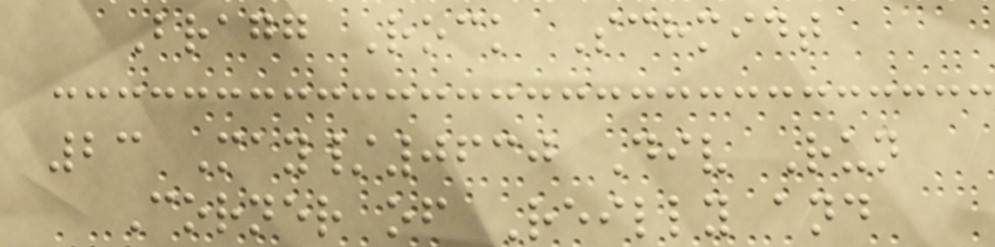Bragg Rock Schmidt
23 May/0630 Div Run
Corner of Reilly and
